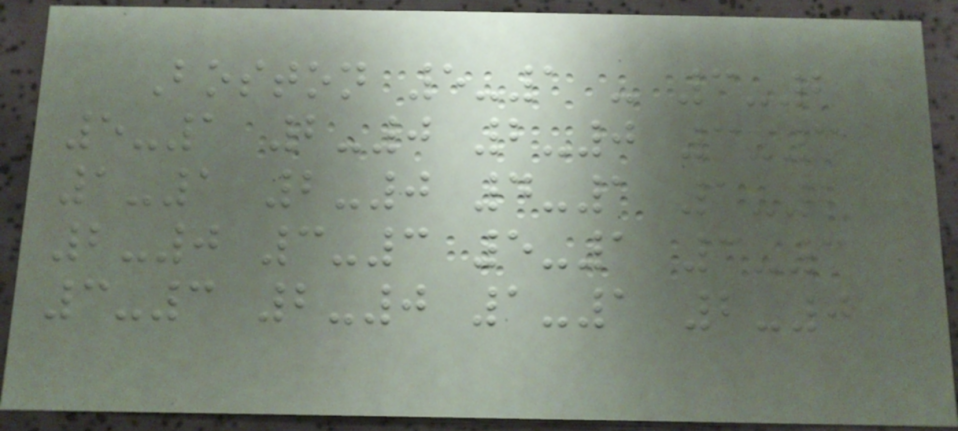Boston 5-1 - 3-2
5-1 2-0 2-0 3-3
1-1 2-0 4-1 1-1
2-0 3-3 5-1 3-3
3-3 2-0 1-1 2-0
